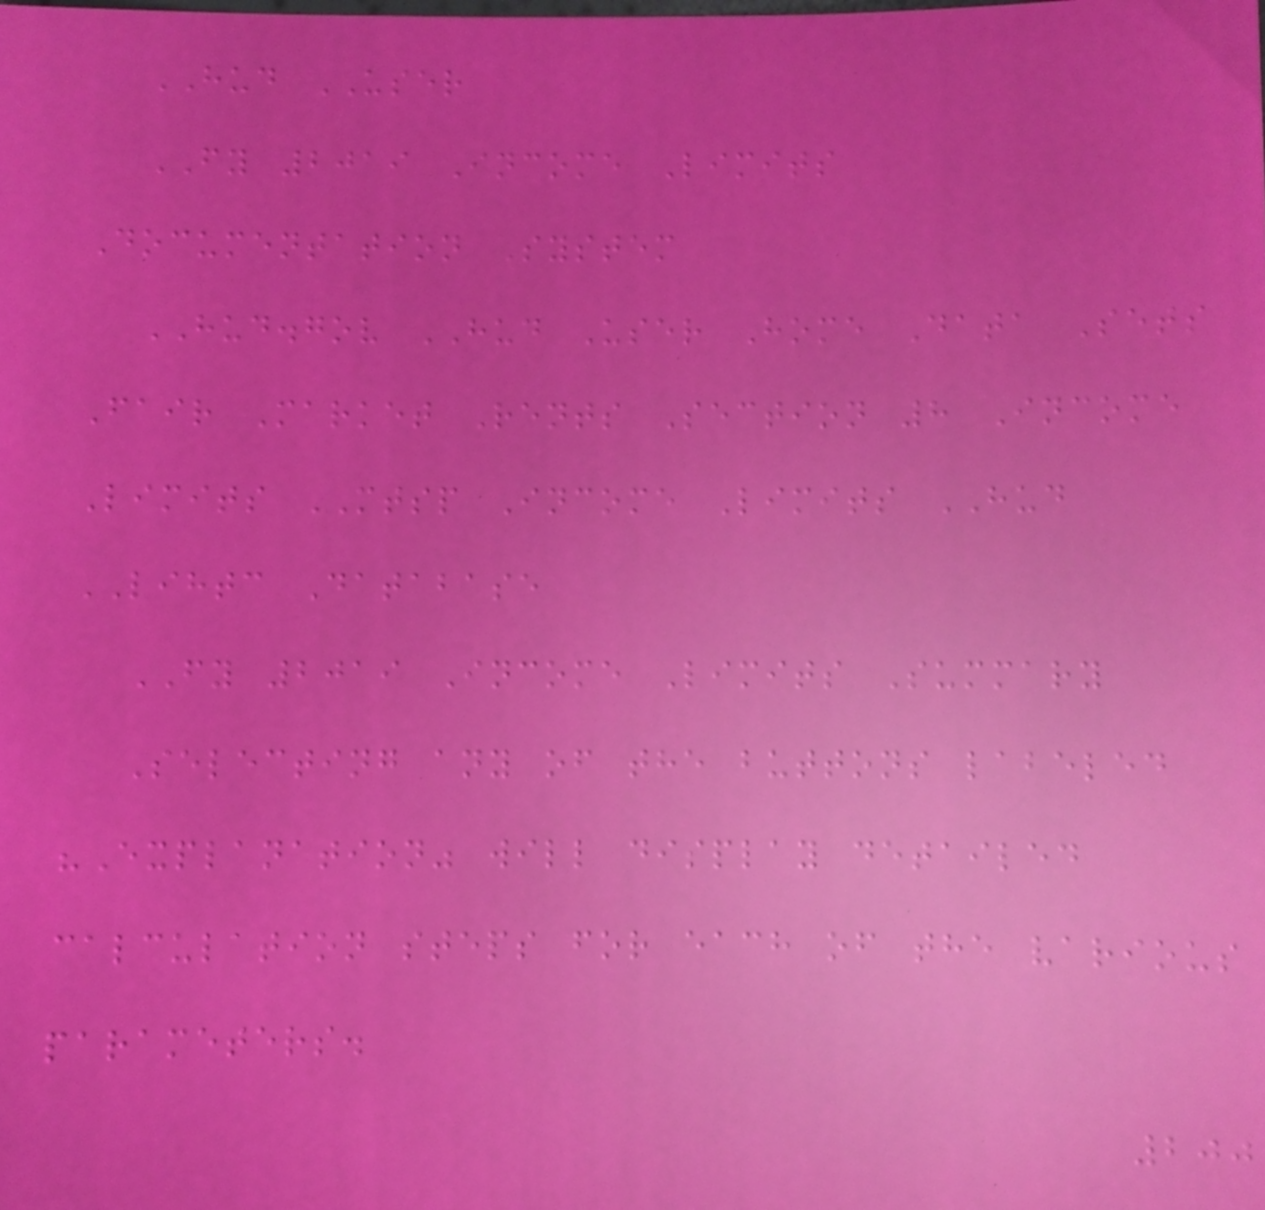HUD USER
FY 2019 Income Limits
Documentation System
HUD.gov HUD User Home Data Sets
Fair Market Rents Section 8 Income
Limits MTSP Income Limits HUD
LIHTC Database
FY 2019 Income Limits Summary
Selecting any of the buttons labeled
"Explanation" will display detailed
calculation steps for each of the various
parameters.
200
